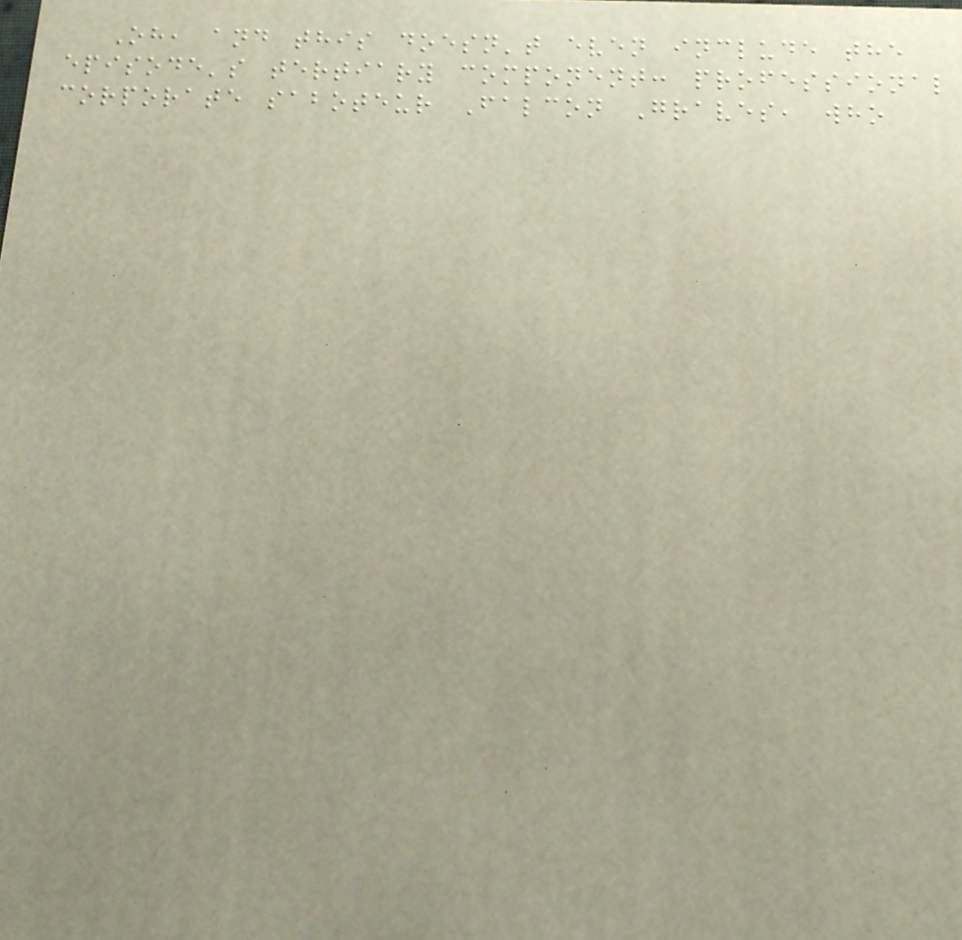Oh, and this doesn't even include the
episode's tertiary component: professional
corporate saboteur Falcon Graves, who
